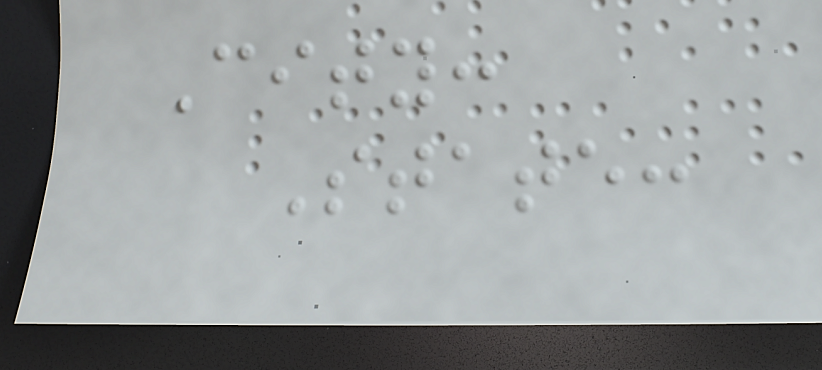City:
State:
